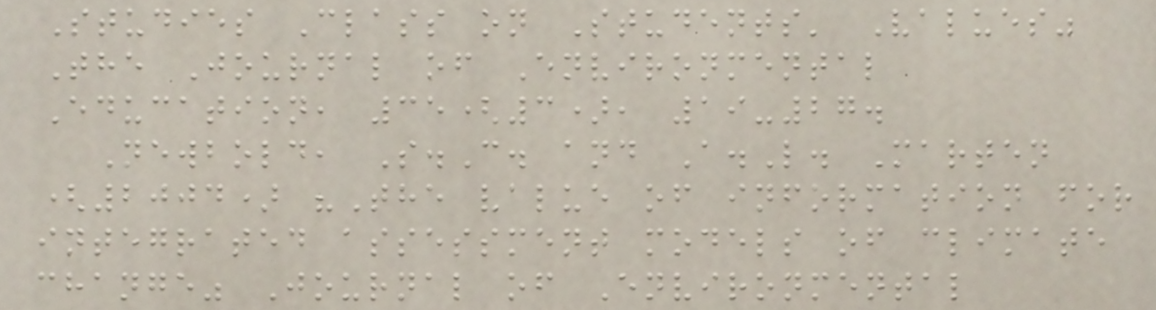Studies Class on Students' Values"
The Journal of Environmental
Education, 35(3), 19-27.
Newbold, S.C. and A.L. Marten
(2004) "The value of information for
integrated assessment models of climate
change" Journal of Environmental
